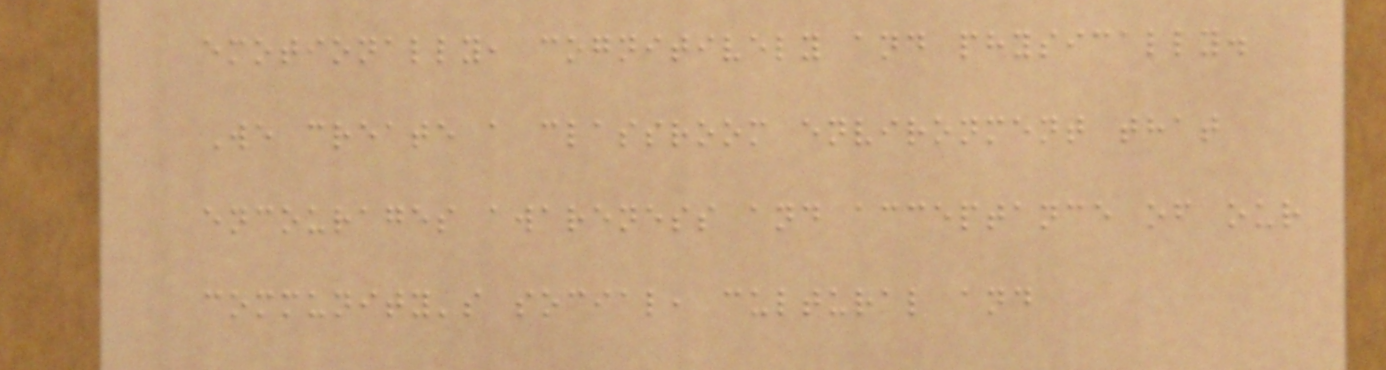emotionally, cognitively and physically.
We create a classroom environment that
encourages awareness and acceptance of our
community's social, cultural and
